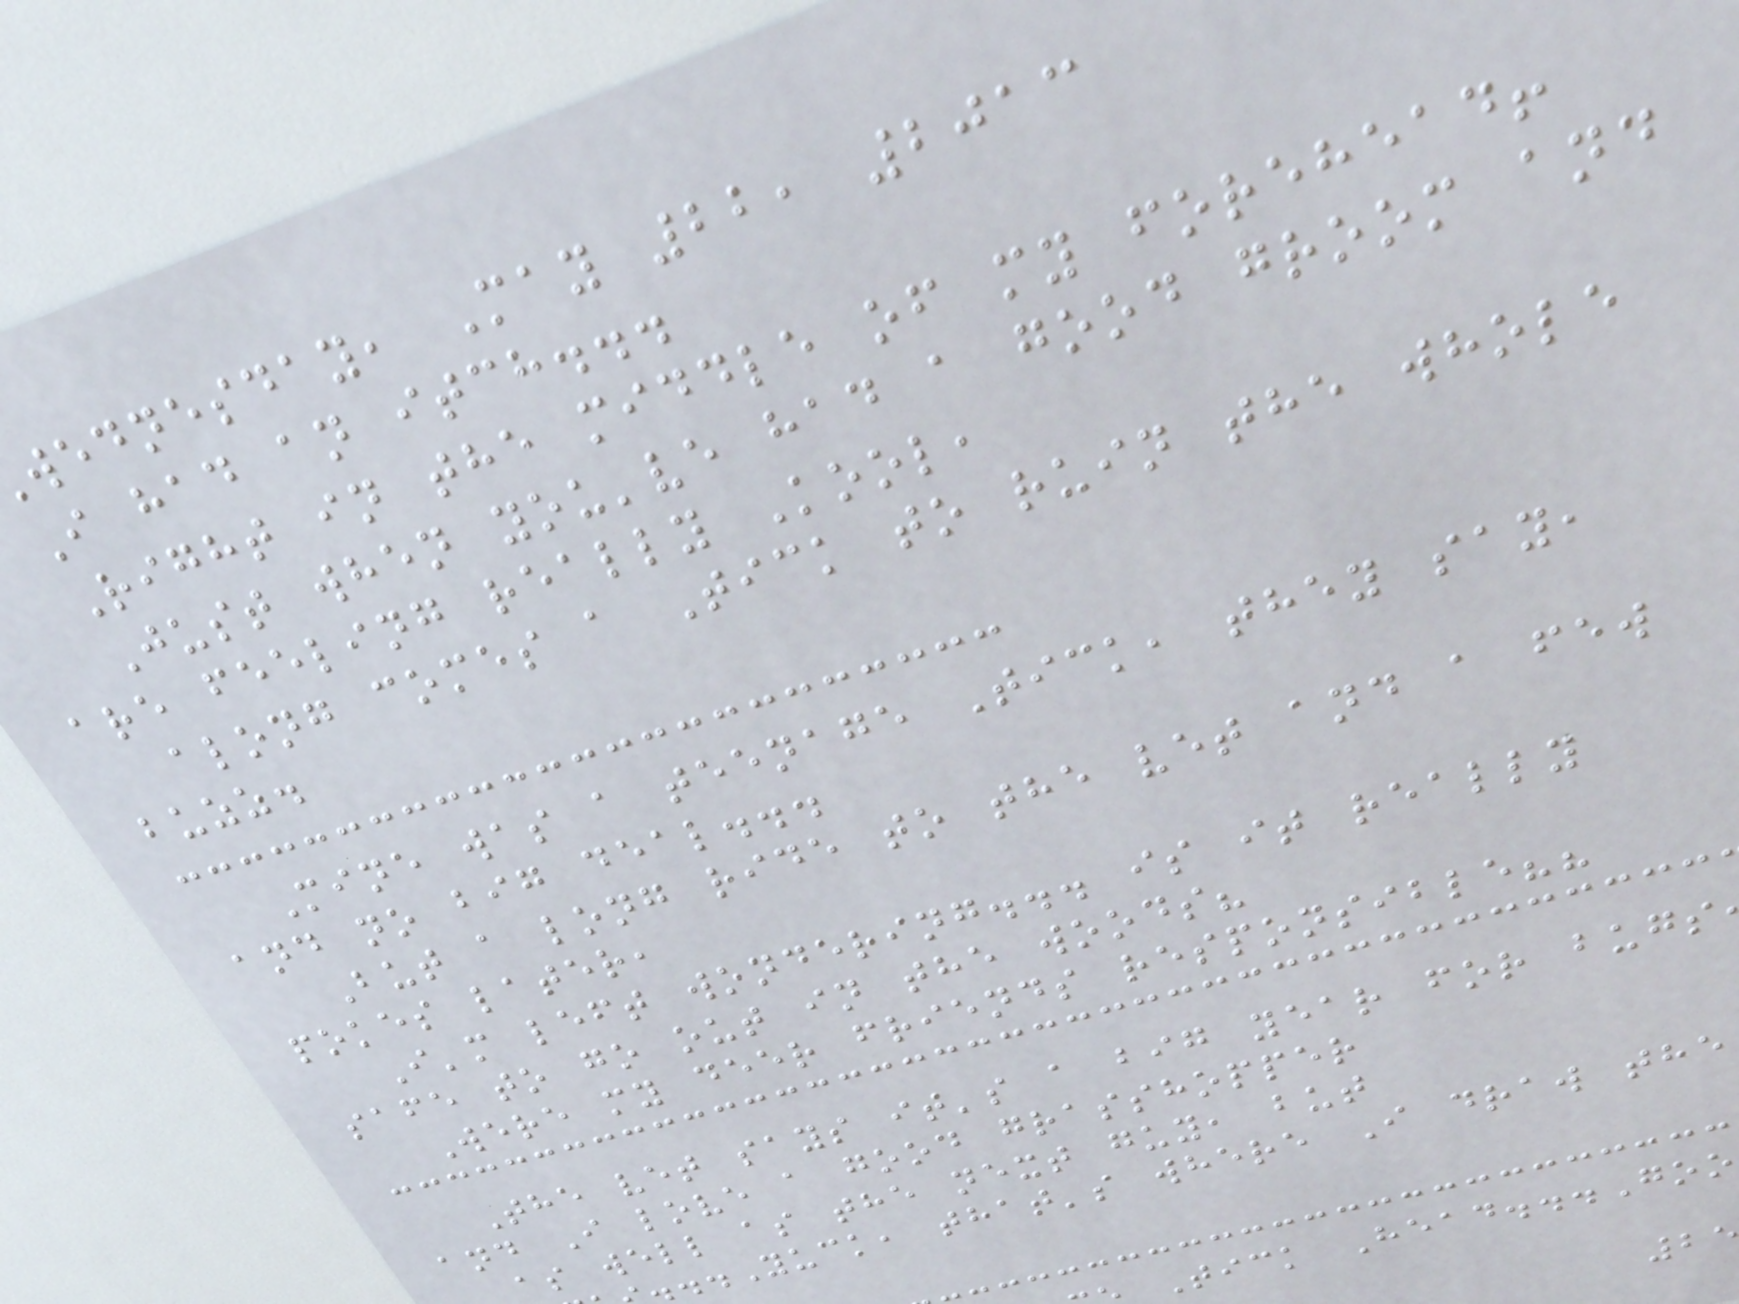wednesday, May 22, 2013
I had an itch...
Right in the middle of my forehead!
Just when you've had a good groom and
are feeling really Kool,
along comes a Tick to ruin the whole
buzz.
Mine was a teenage Tick, they say,
and no big deal...
But a long ride to the vet and a few
pokes later,
I'm left wondering... is it really
safe to go out in the woods?
Were my deer friends responsible??
The vet says it's a big year for bugs
and I love a good grasshopper
as well as the next guy, but
..Yuck, that's where I draw the
Tick Head...Goo
